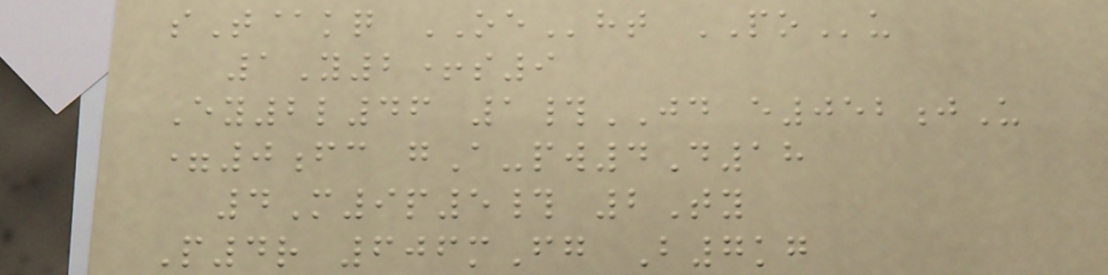sT@kq OEht POu
1Y2+s9
Ey2l46 1#JD e052jU
=0fc gA-pw4D18
4M9p5# 2Ty
P4r 606mFg B7kg
